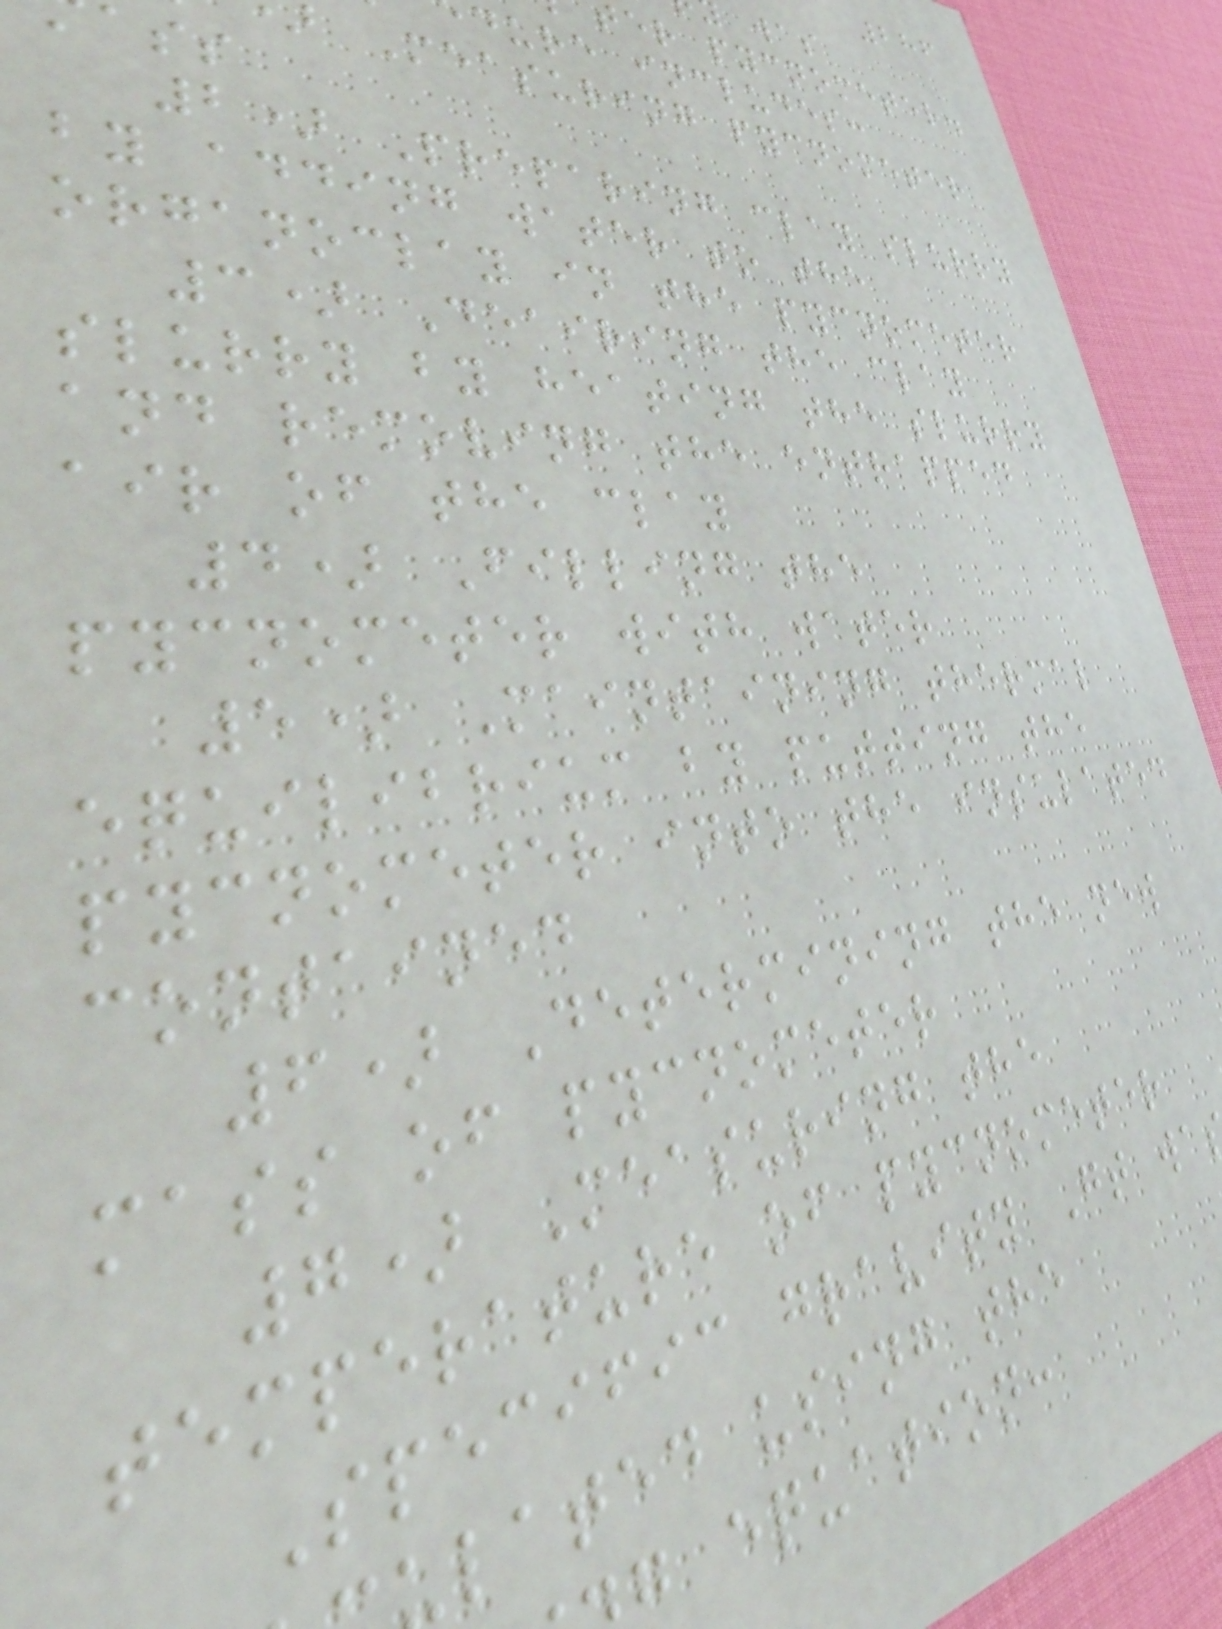286
er pycnometer.
dure includes:
Measuring pycnometer
2) Preparing clay slurry
by adding water to the
organoclay in the pycnometer
3) Deairing the clay
slurry by heating the slurry
and removing the entrapped
air of the clay
4) Filling the
pycnometer with water
5) Maintaining thermal
equilibrium by putting the
pycnometer into the insulated
contained
6) Determining the new
mass of pycnometer
7) Measuring the
temperature of pycnometer
Specific gravity Gt wa
lated using the
g equation:
